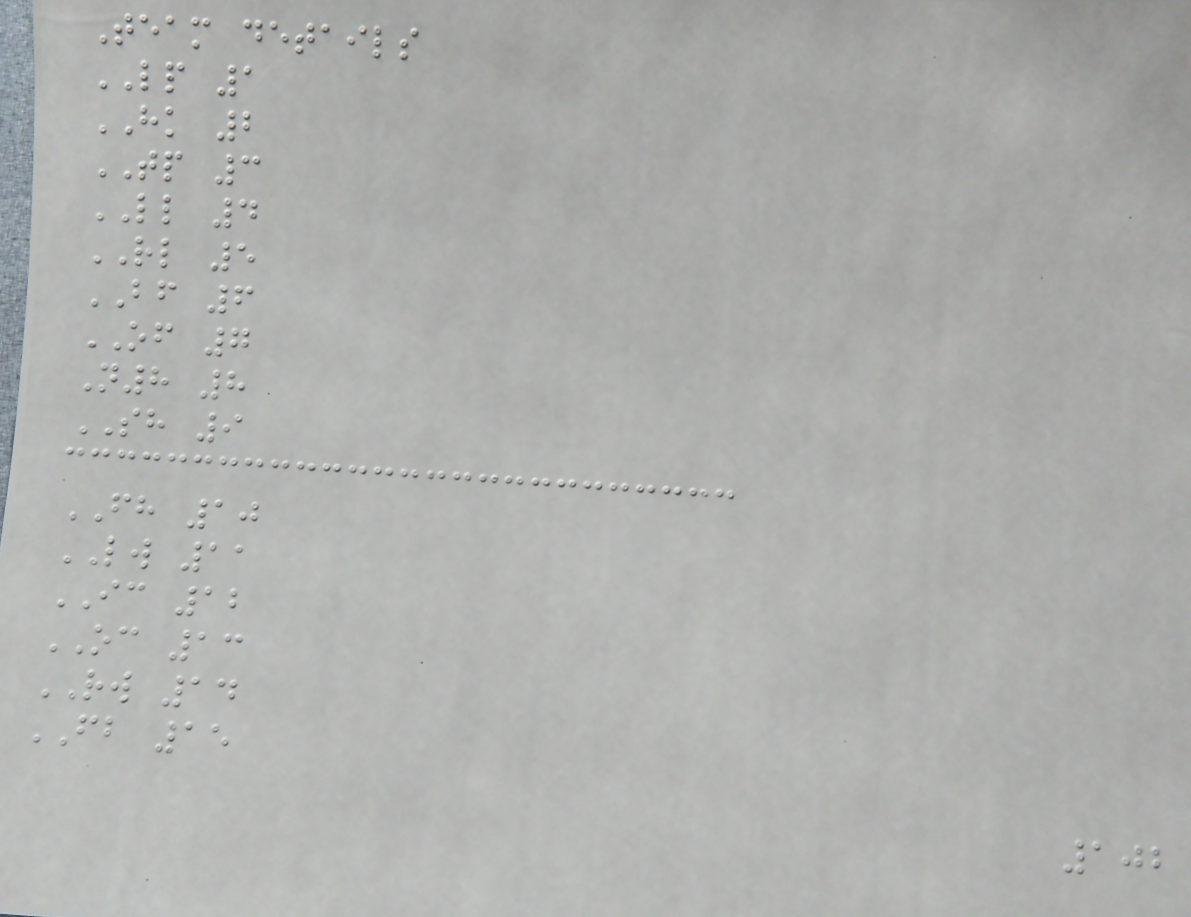Team details
LP 1
HK 2
TP 3
LL 4
RL 5
BF 6
OF 7
N8 8
SH 9
FH 10
LW 11
IC 12
OC 13
RW 14
FB 15
102
